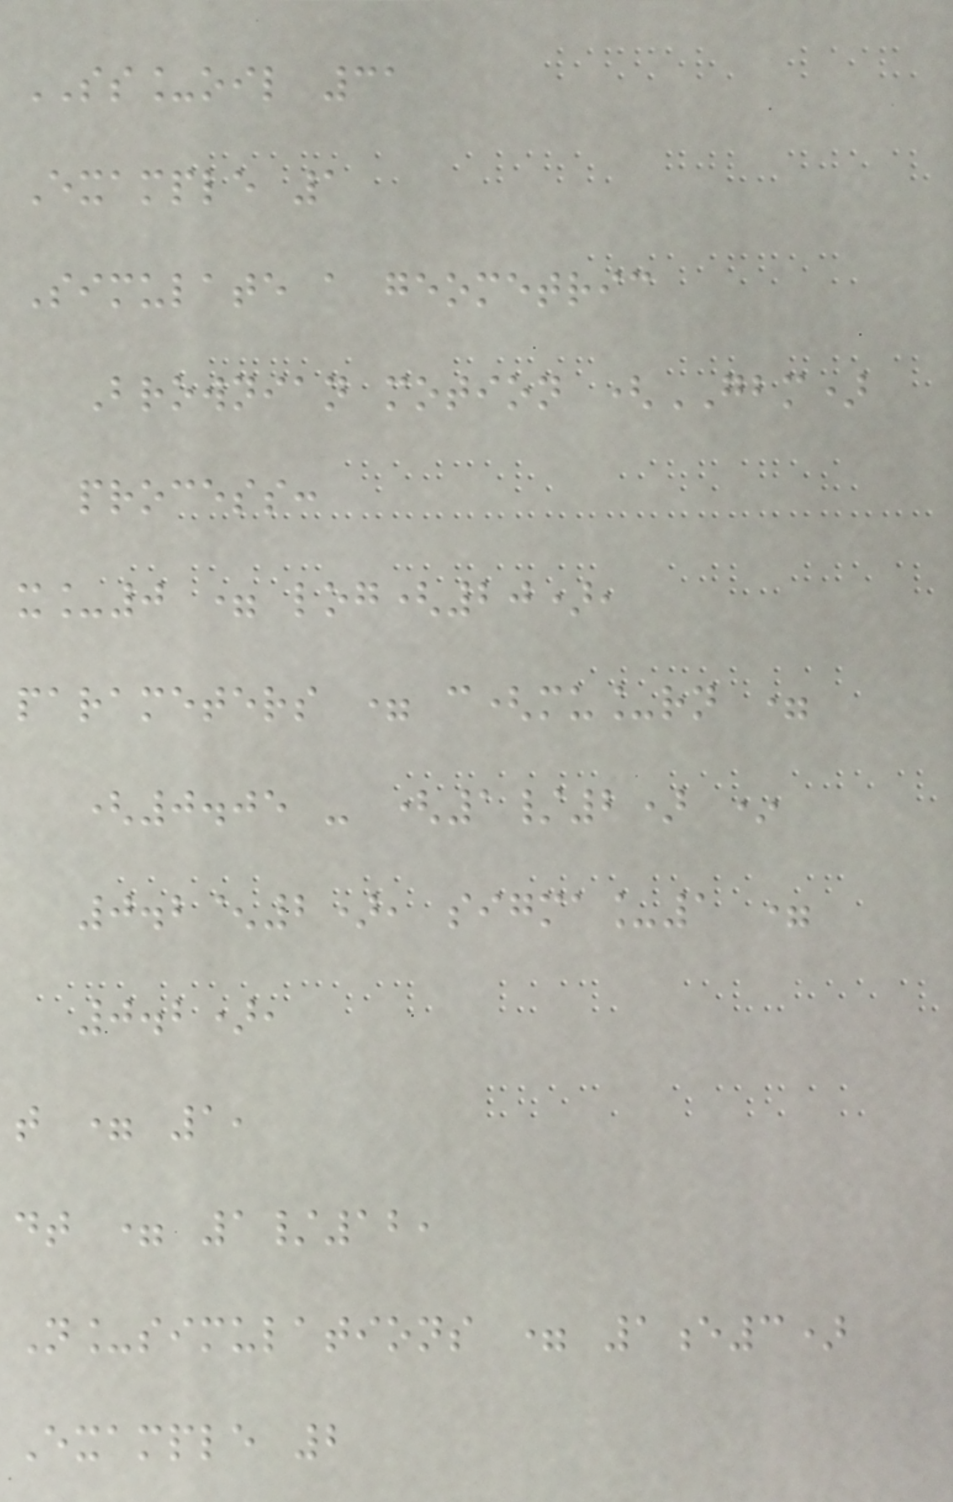SS_oil 31
Example 1
Simulate a geometric
Brownian motion (GBM)
process:
x_0 = log(20),
parameters = c(mu_rn =
(0.05 - (1/2) *
0.2^2), sigma_1 =
0.2),
t = 1,
dt = 1/12,
N_simulations = 1e3)
Example 2
